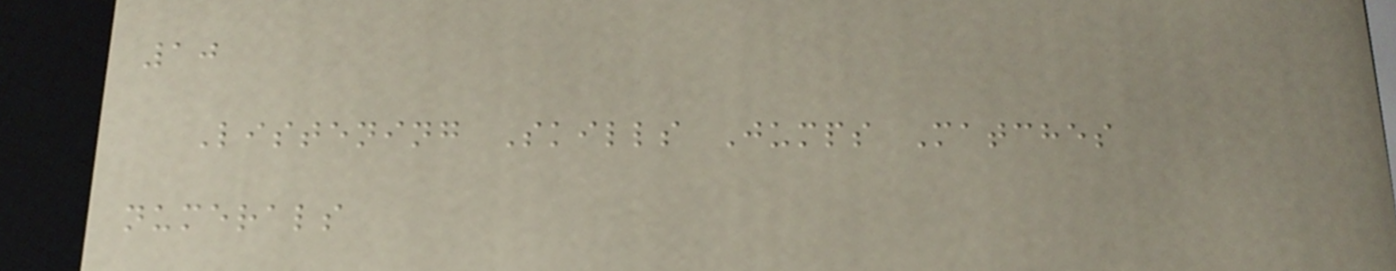10
Listening Skills Jumps Matches
numerals
